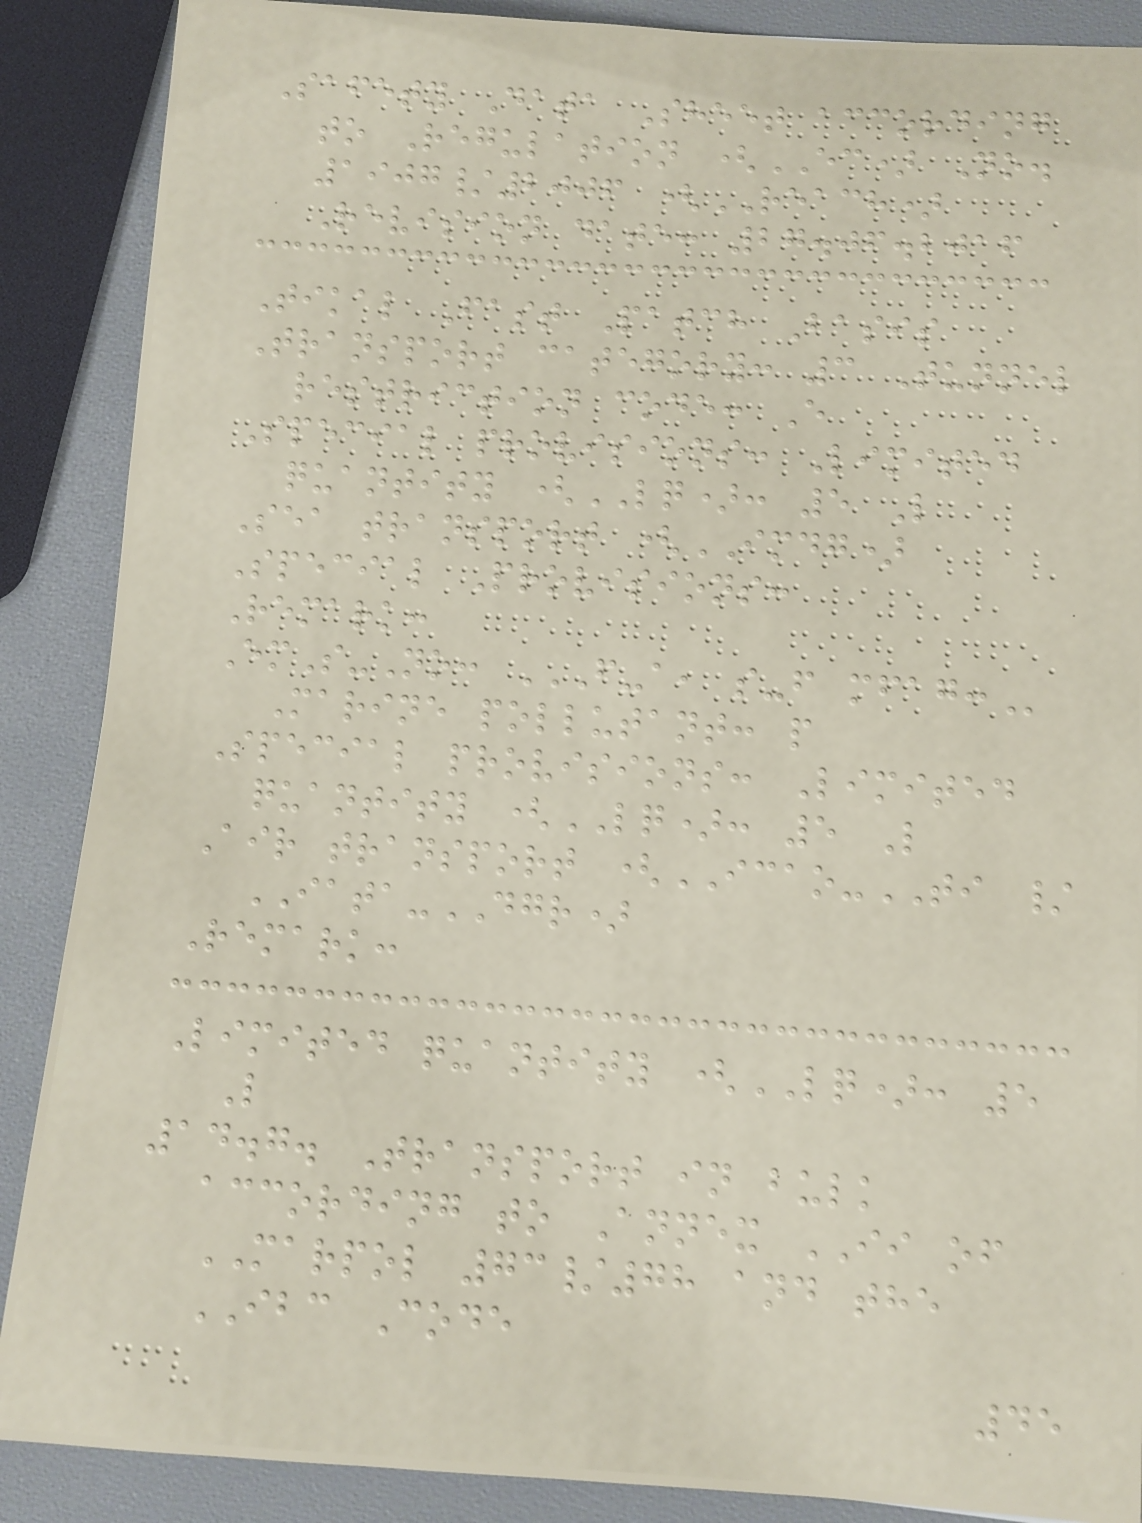Safety Data Sheet according
to Regulation (EC) No.
1907/2006 (REACH)
Revision date: 27.06.2016
Tikal Fast Patch Basis
Transport category: 3 Tunnel
restriction code: E
Special provisions: Limited
quantity (LQ): 5 L
Sea transport (IMDG)
Special Provisions:
Remark:
EmS-No: F-A, S-F MFAG:
Marine pollutant: p
Special provisions: Limited
quantity (LQ): 5 L
Air transport (ICAO-TI /
IATA-DGR)
Remark:
Limited quantity (LQ): 5
L
14.7. Transport in bulk
according to Annex II of
MARPOL 73/78 and the
IBC Code
45
